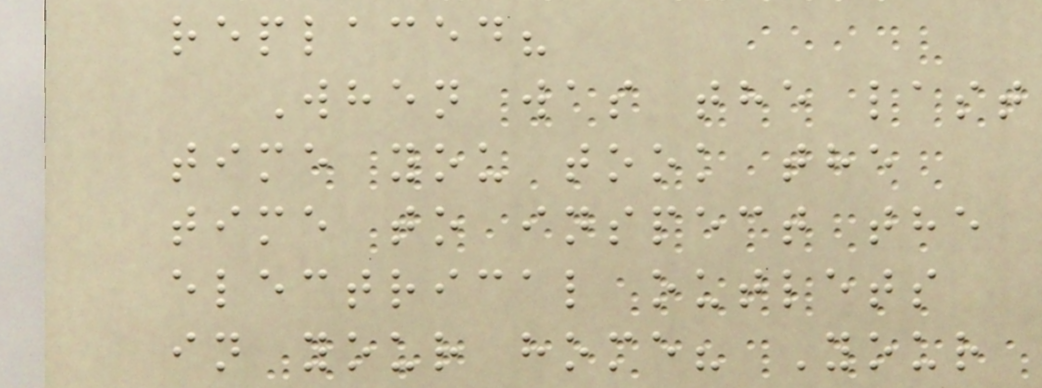replaced?
When was the last
time you took the
time to inspect the
electrical outlets
in your home? Your
